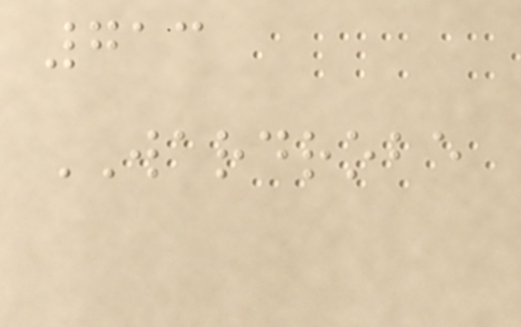713
WARDROBE
